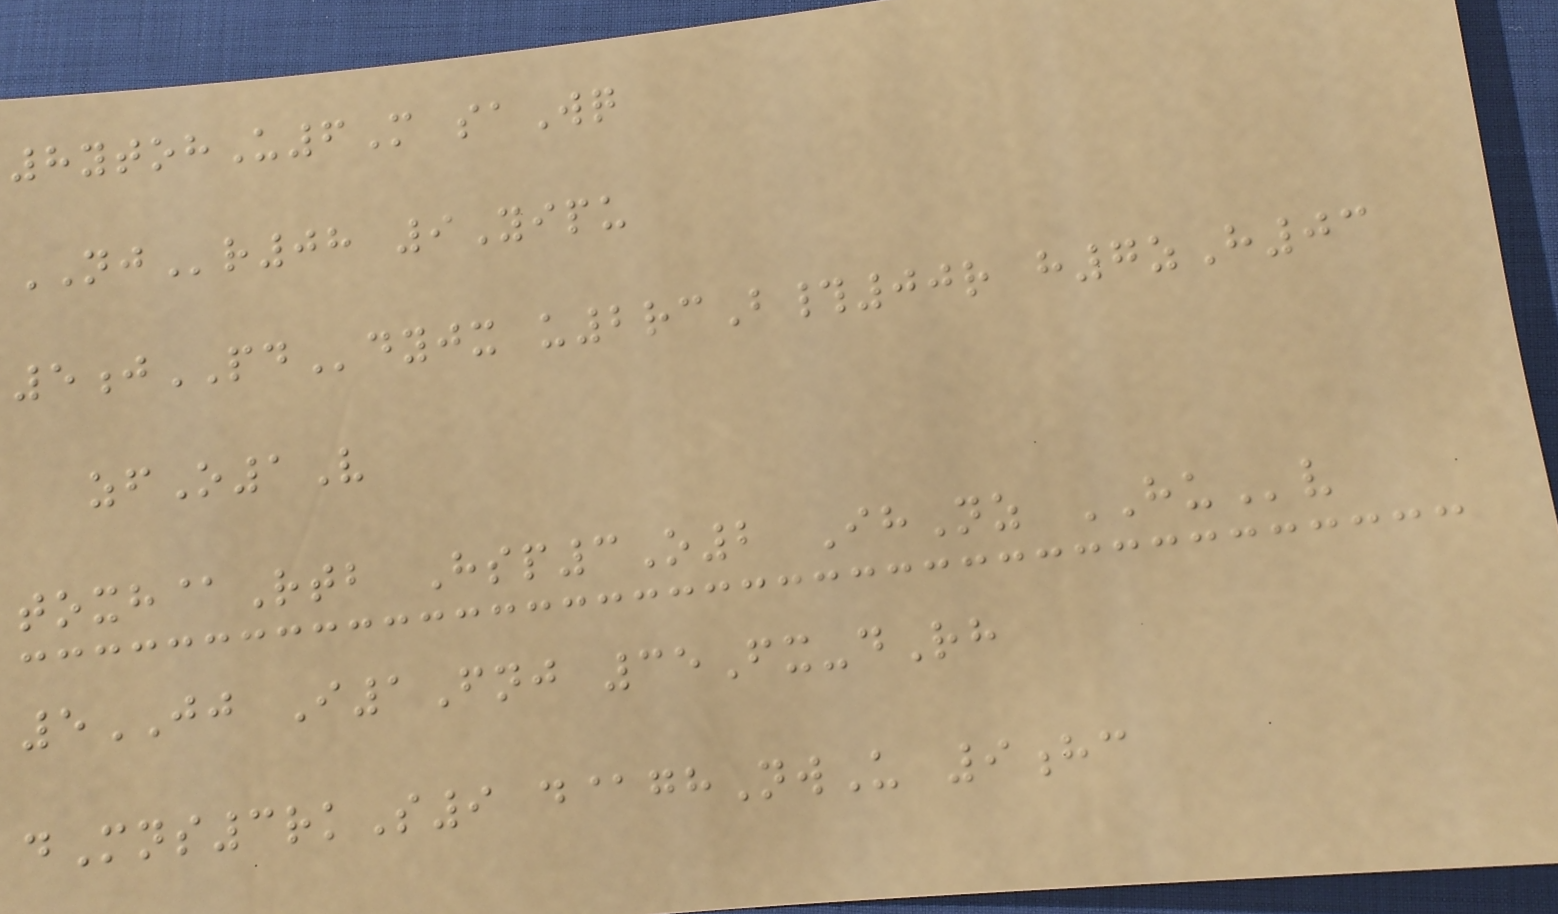8ytohU6M saWq
NJr08 9Yipu
5jPDdyjx u2rcB#00r h7zH03
zfO1V
toxh@Rtb Hsp3O2 IhNz HUv
5JJ I1Fnj 35Fx-dRh
dMns3rkS9 d@ghNwU 9hc
